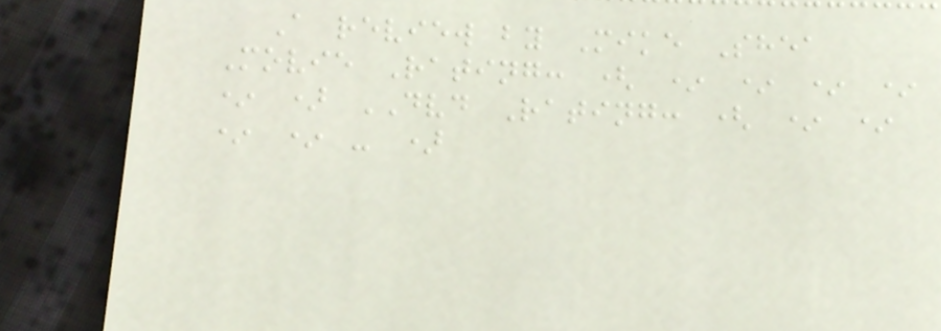A review by Mike Shea
Movie Rating: ( * * * *
* ) DVD Rating: ( * *
* * - )
